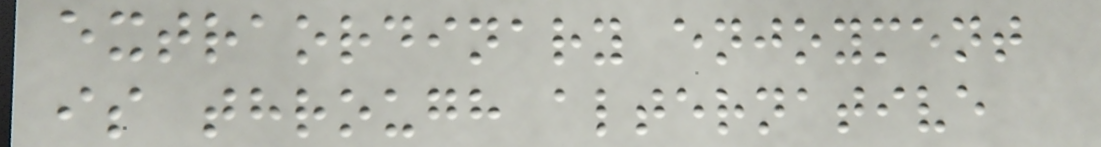extraordinary enjoyment
is through alternative
